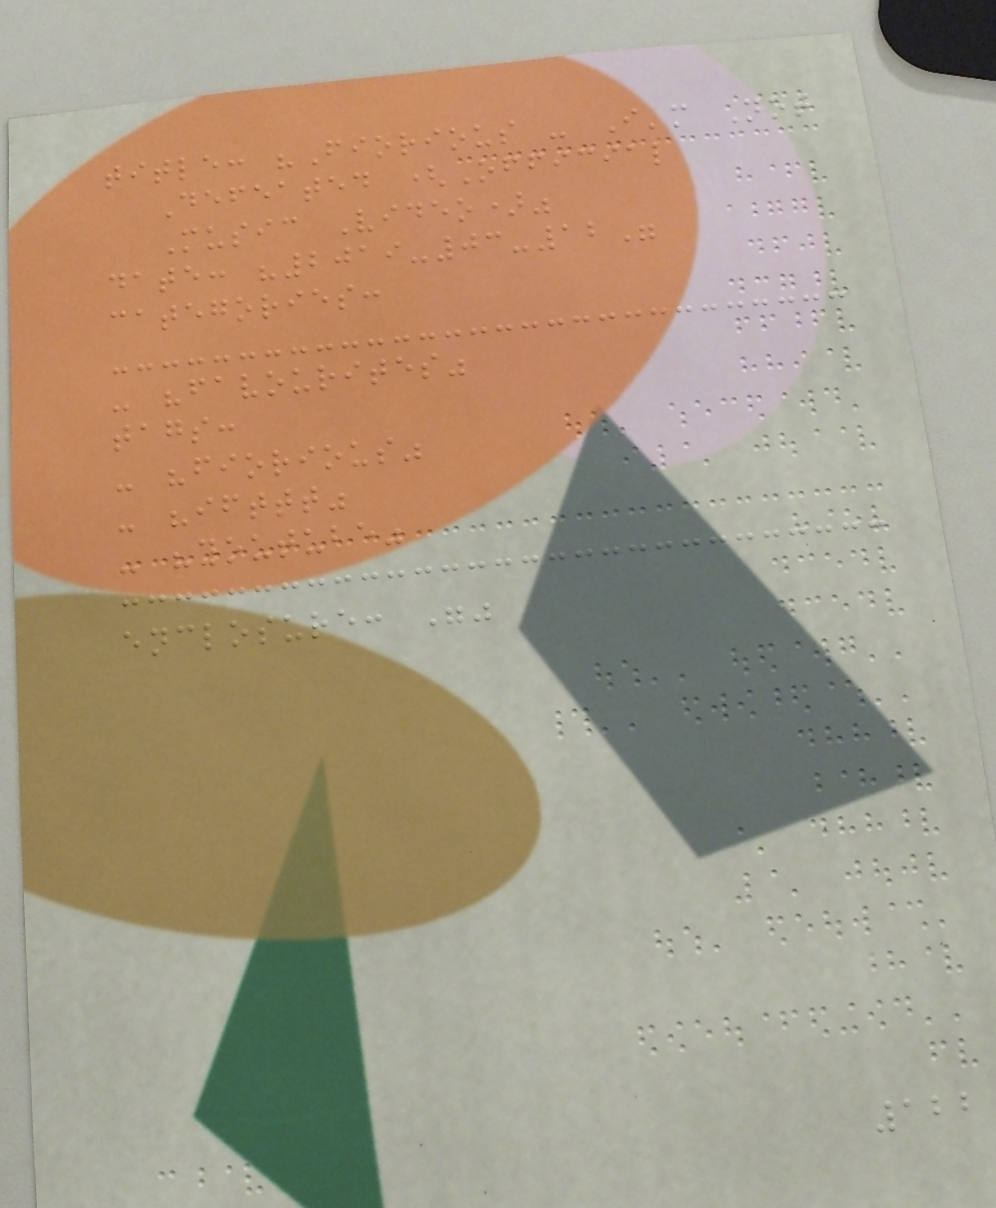title: "Fiorious - I'm Not
Defeated (Official
Music Video)"
date: "2019-03-12"
categories:
- "favourites"
tags:
- "fiorious"
- "ifttt"
- "youtube"
enclosure: ""
122
